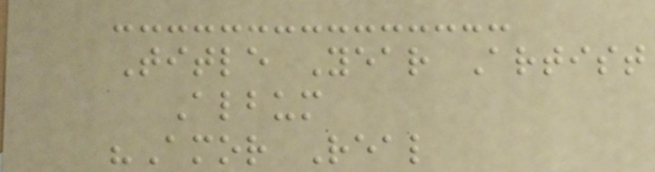Title Year Artist
Album
"Amor Real
